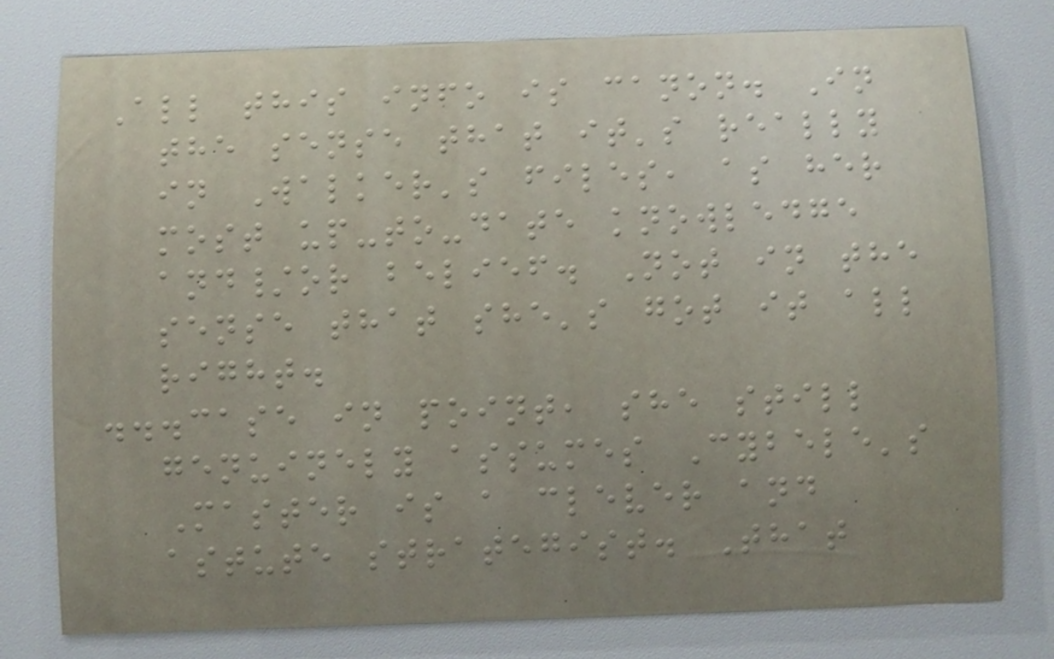All this info is canon. In
the sense that it's really
in Walker's files, as her
most up-to-date knowledge
and/or belief. Not in the
sense that she's got it all
right.
...case in point, she still
genuinely assumes Cybele's
Master is a clever and
astute strategist. That
